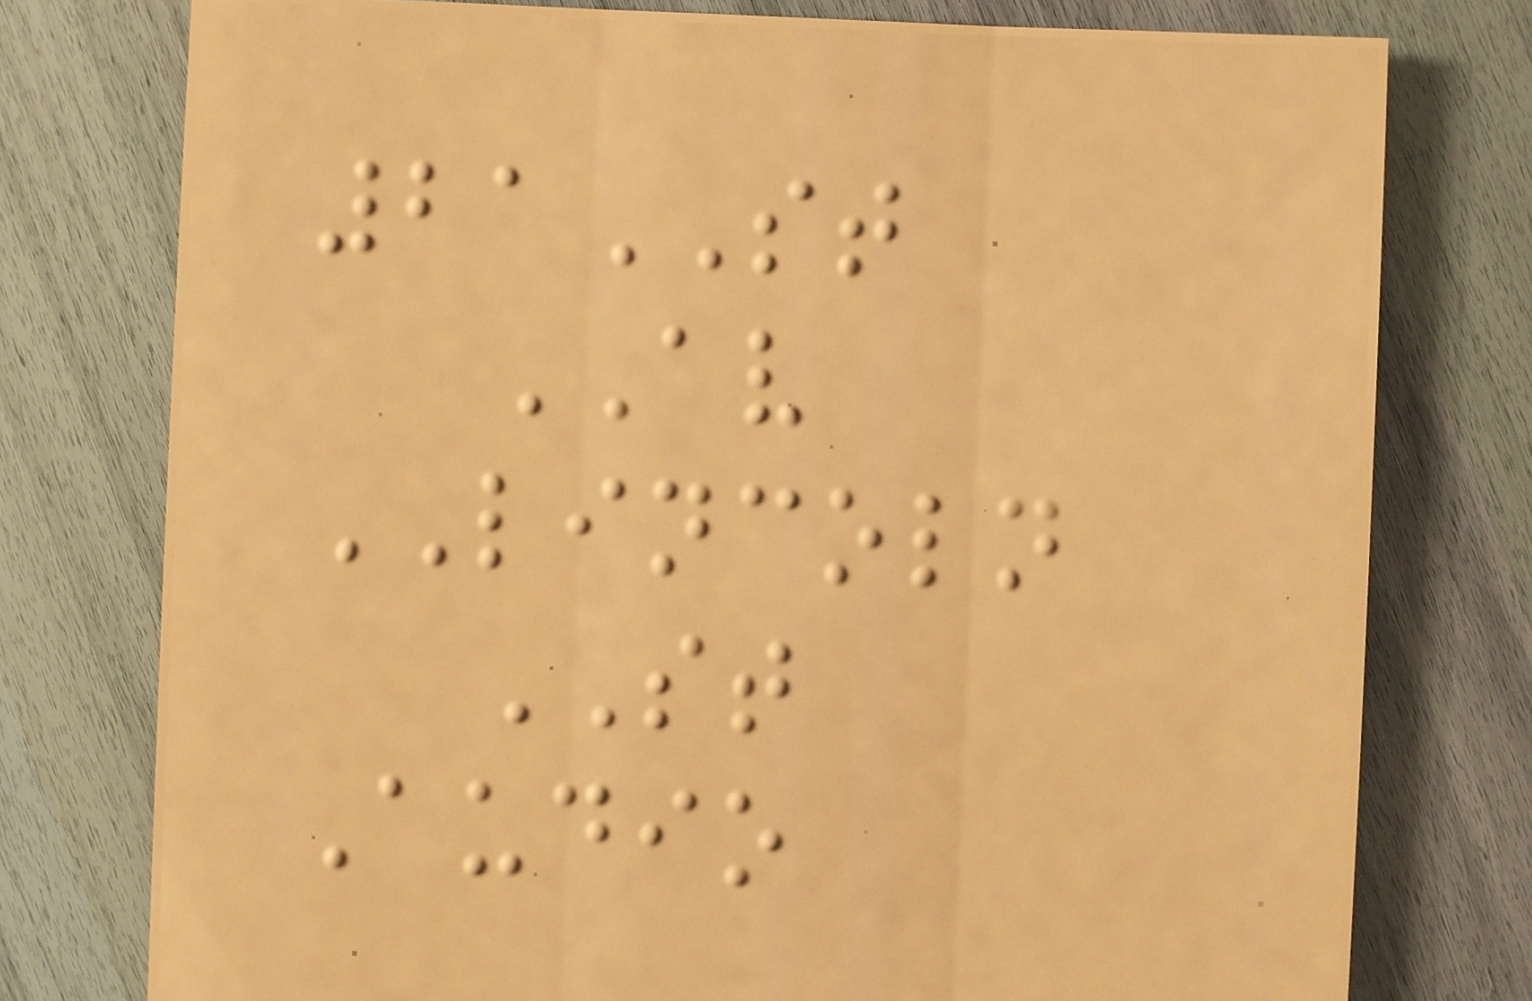21ST
AV
LINCOLN
ST
Audio
